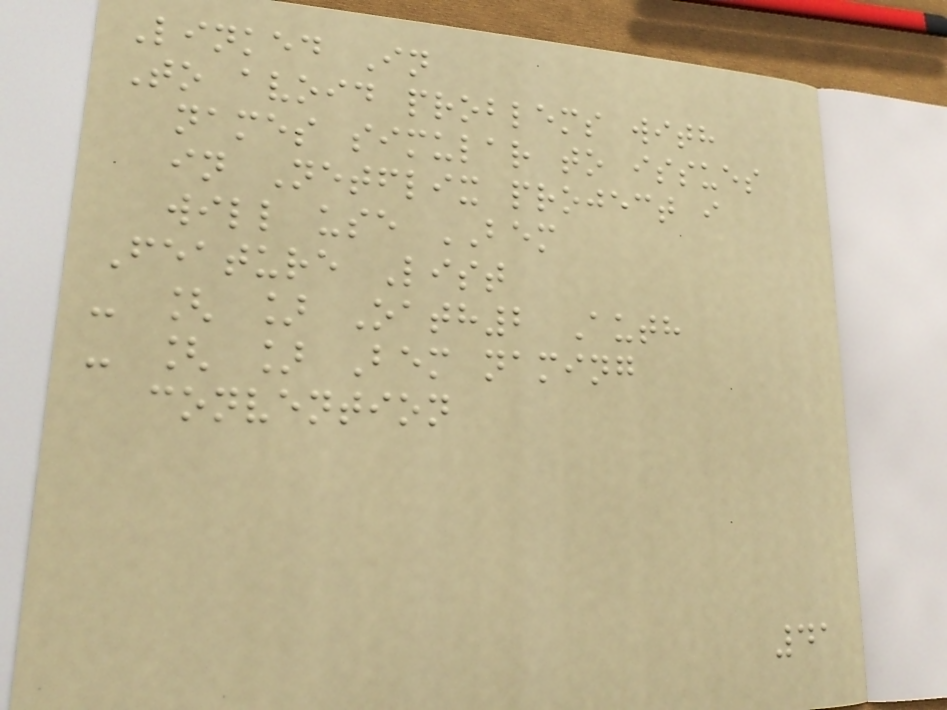Linked In
To avoid problems with
names simular to issues
in Netflix project i
will use BEM
Feature List
- [ ] Oath2 Auth
- [ ] Bem naming
convention
41
